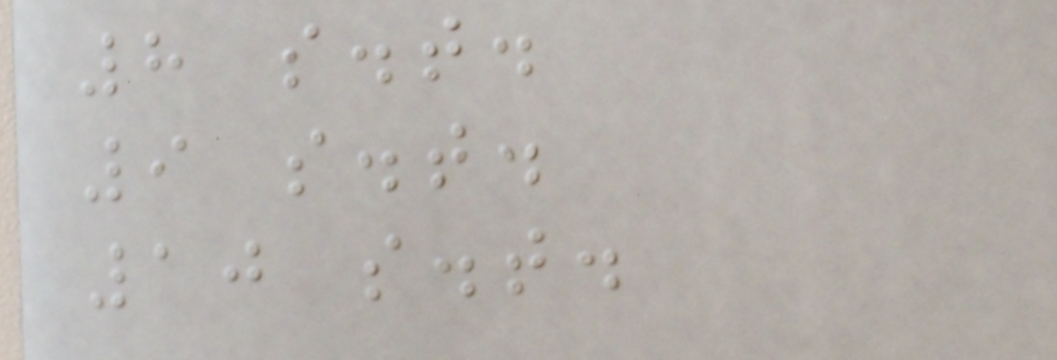8 s.t.
9 s.t.
10 s.t.
